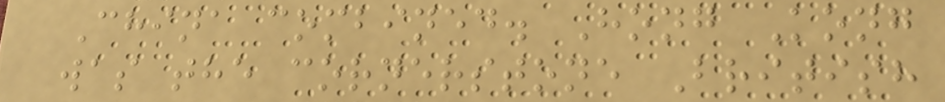China combined. Hong Kong
was the cornerstone British
